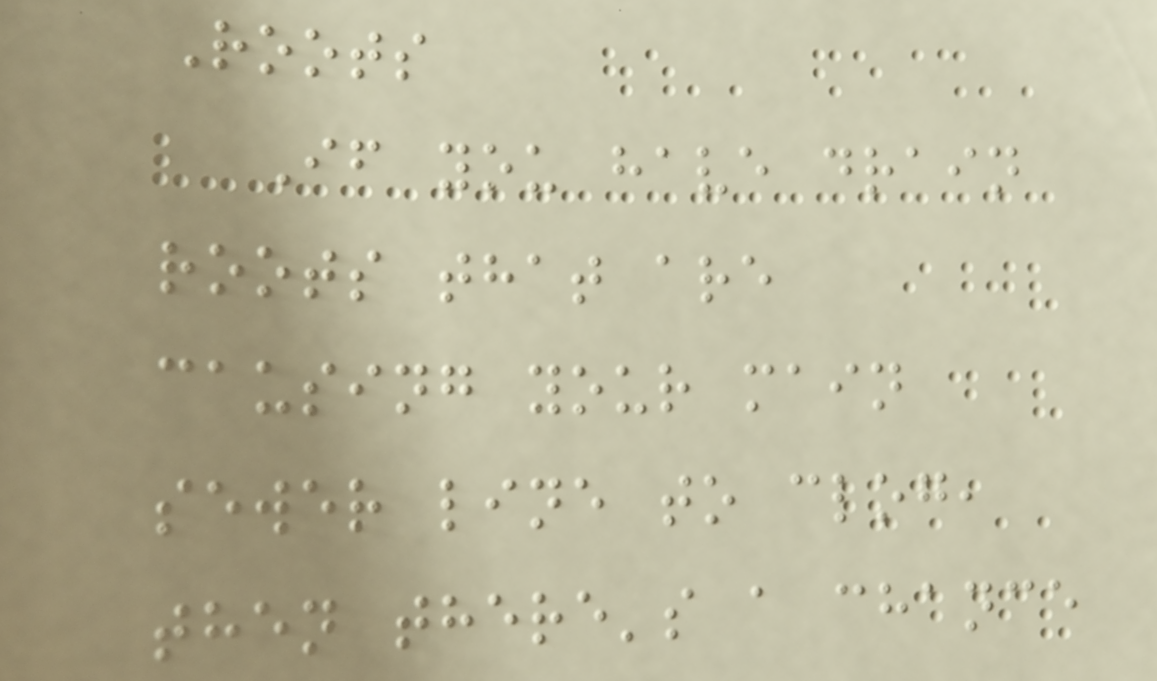Roots
If you have drain
roots that are
causing your main
sewer line to clog,
then there's a chance
